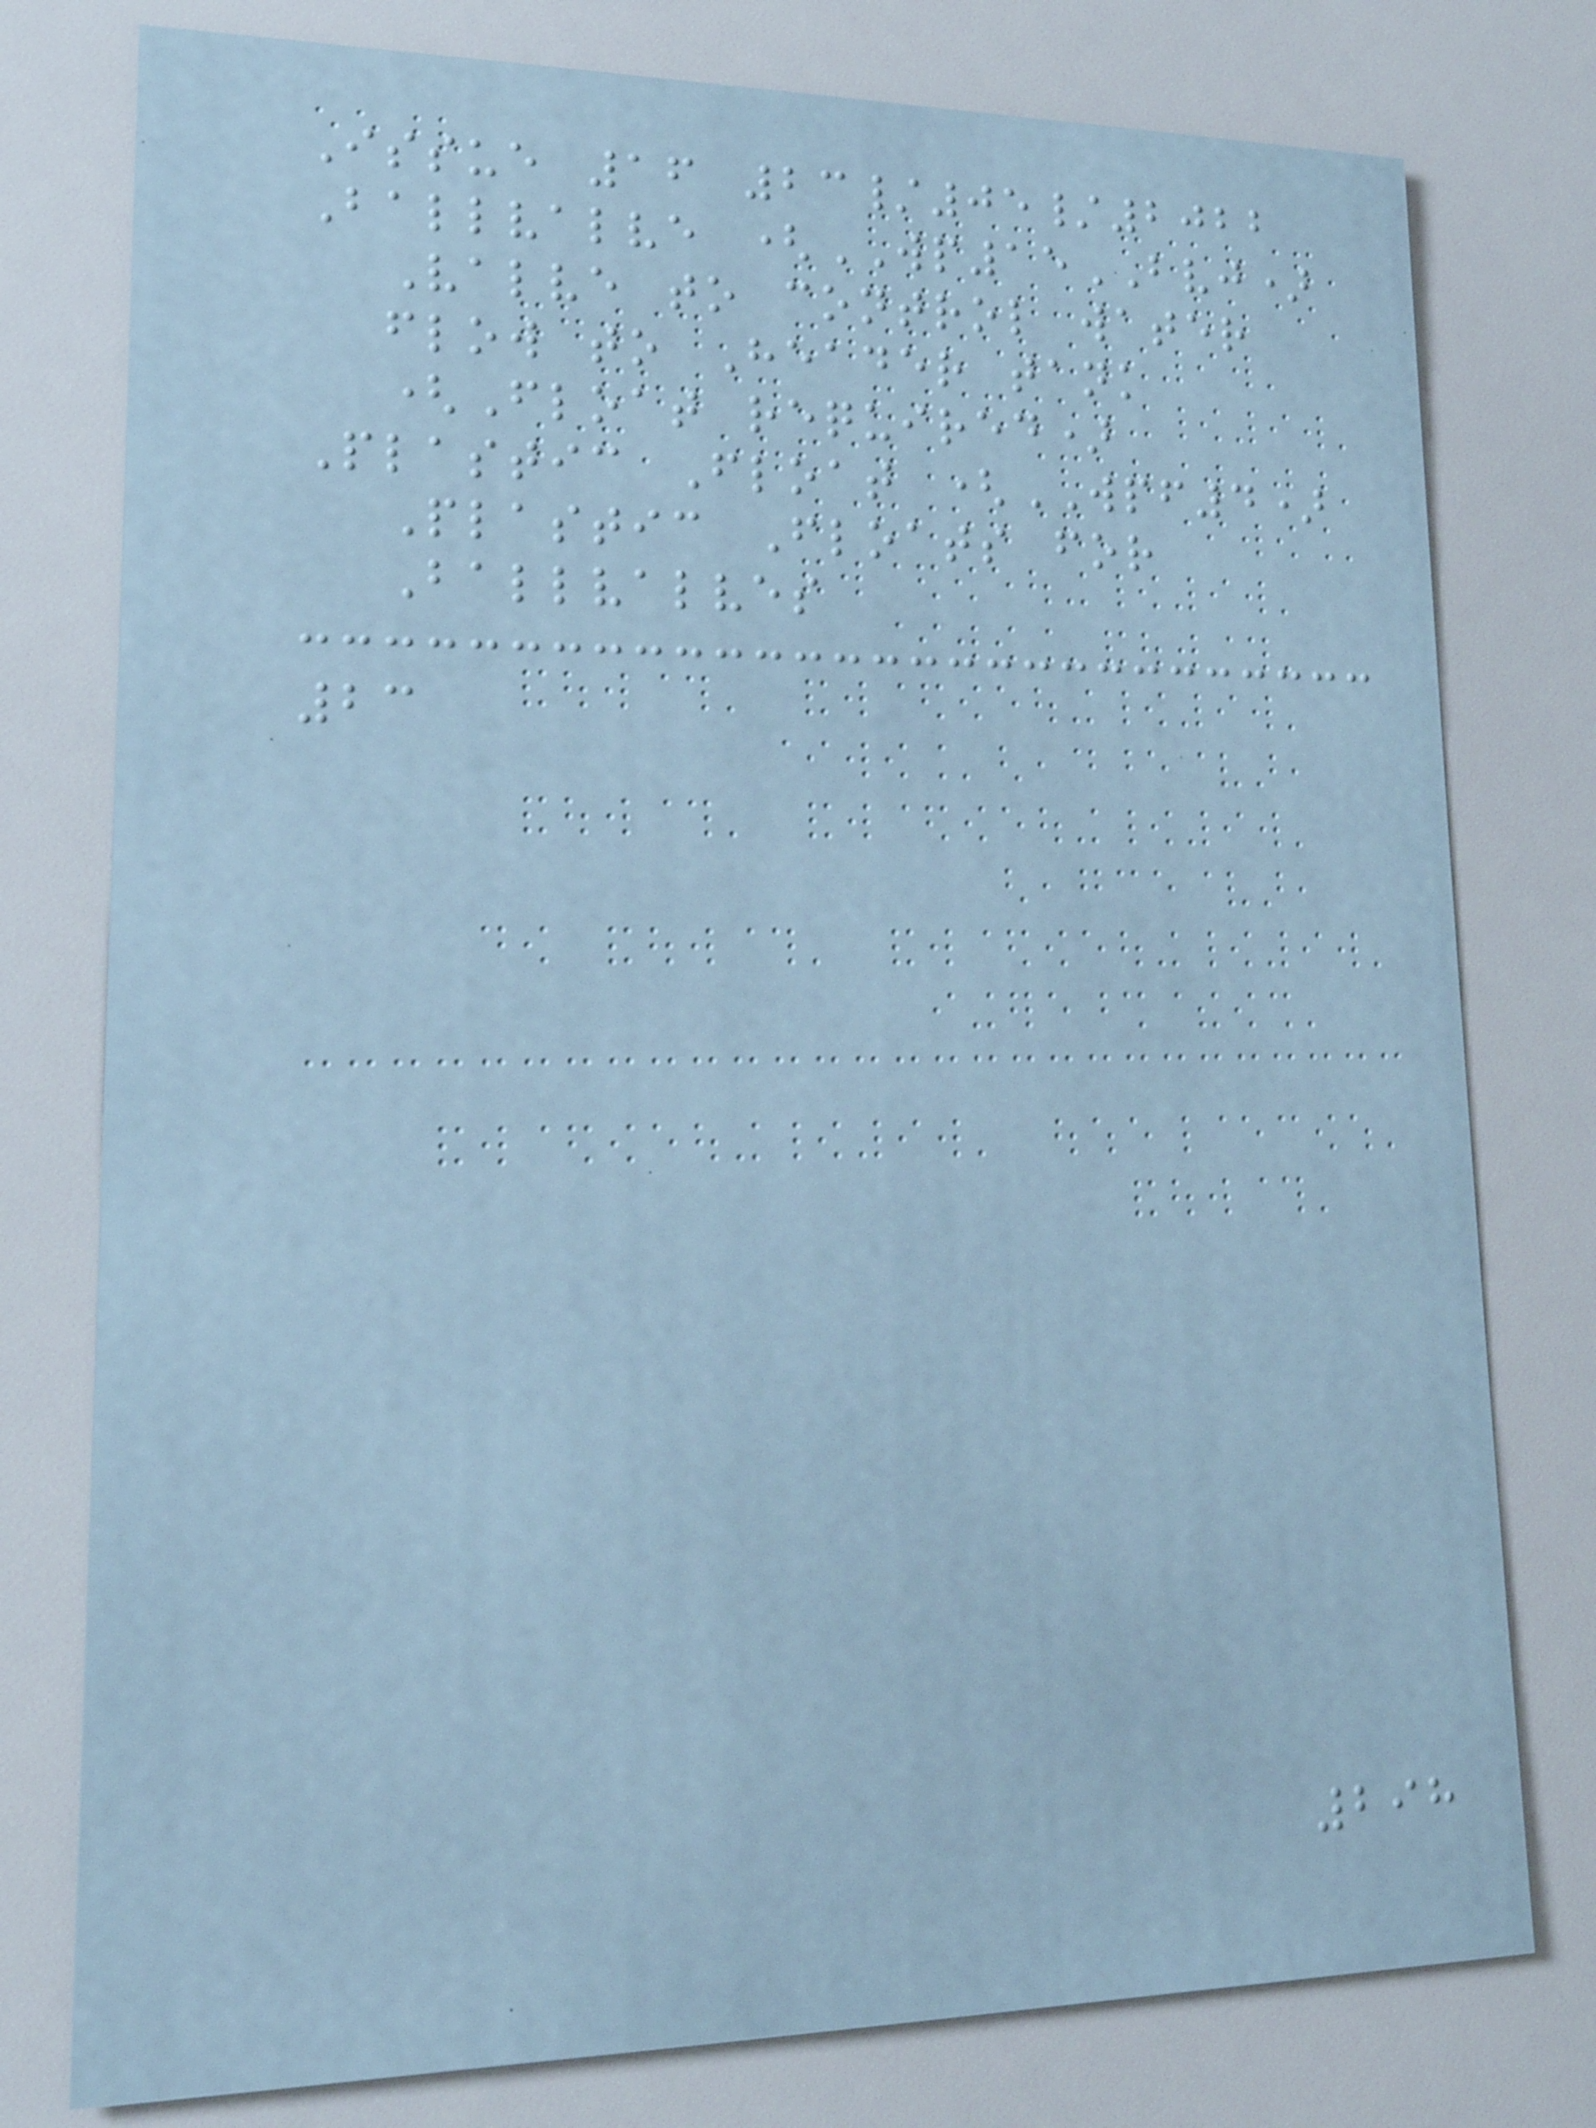Issue 16 23/05/2022
Ballvalve (WP15BVJ)
Valve to control water
flow to Header tank
(Float required)
Plastic Float (WPF4)
Plastic Floats for
Ballvalves
23
298
